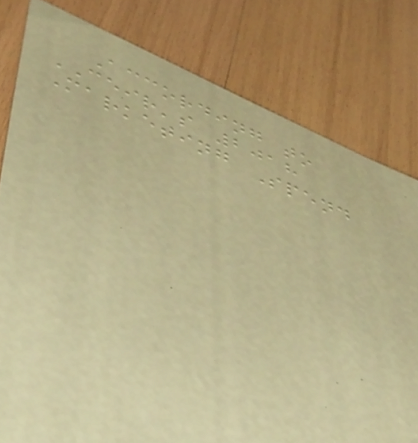According to
CEIR's 2018
Marketing Spend
